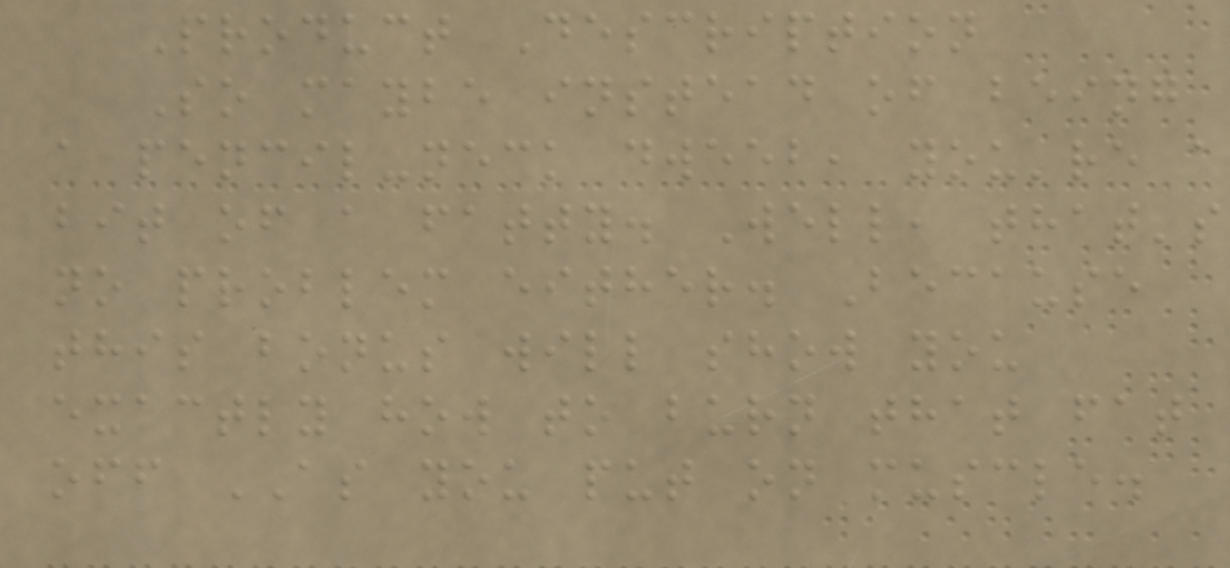Product Description
So maybe instead of being
a pencil-neck dweeb, you're a
bit of a fatty. Well, that's
no problem either. Because
this bonus will show you
exactly how to burn that fat
off AS you put on muscle.
